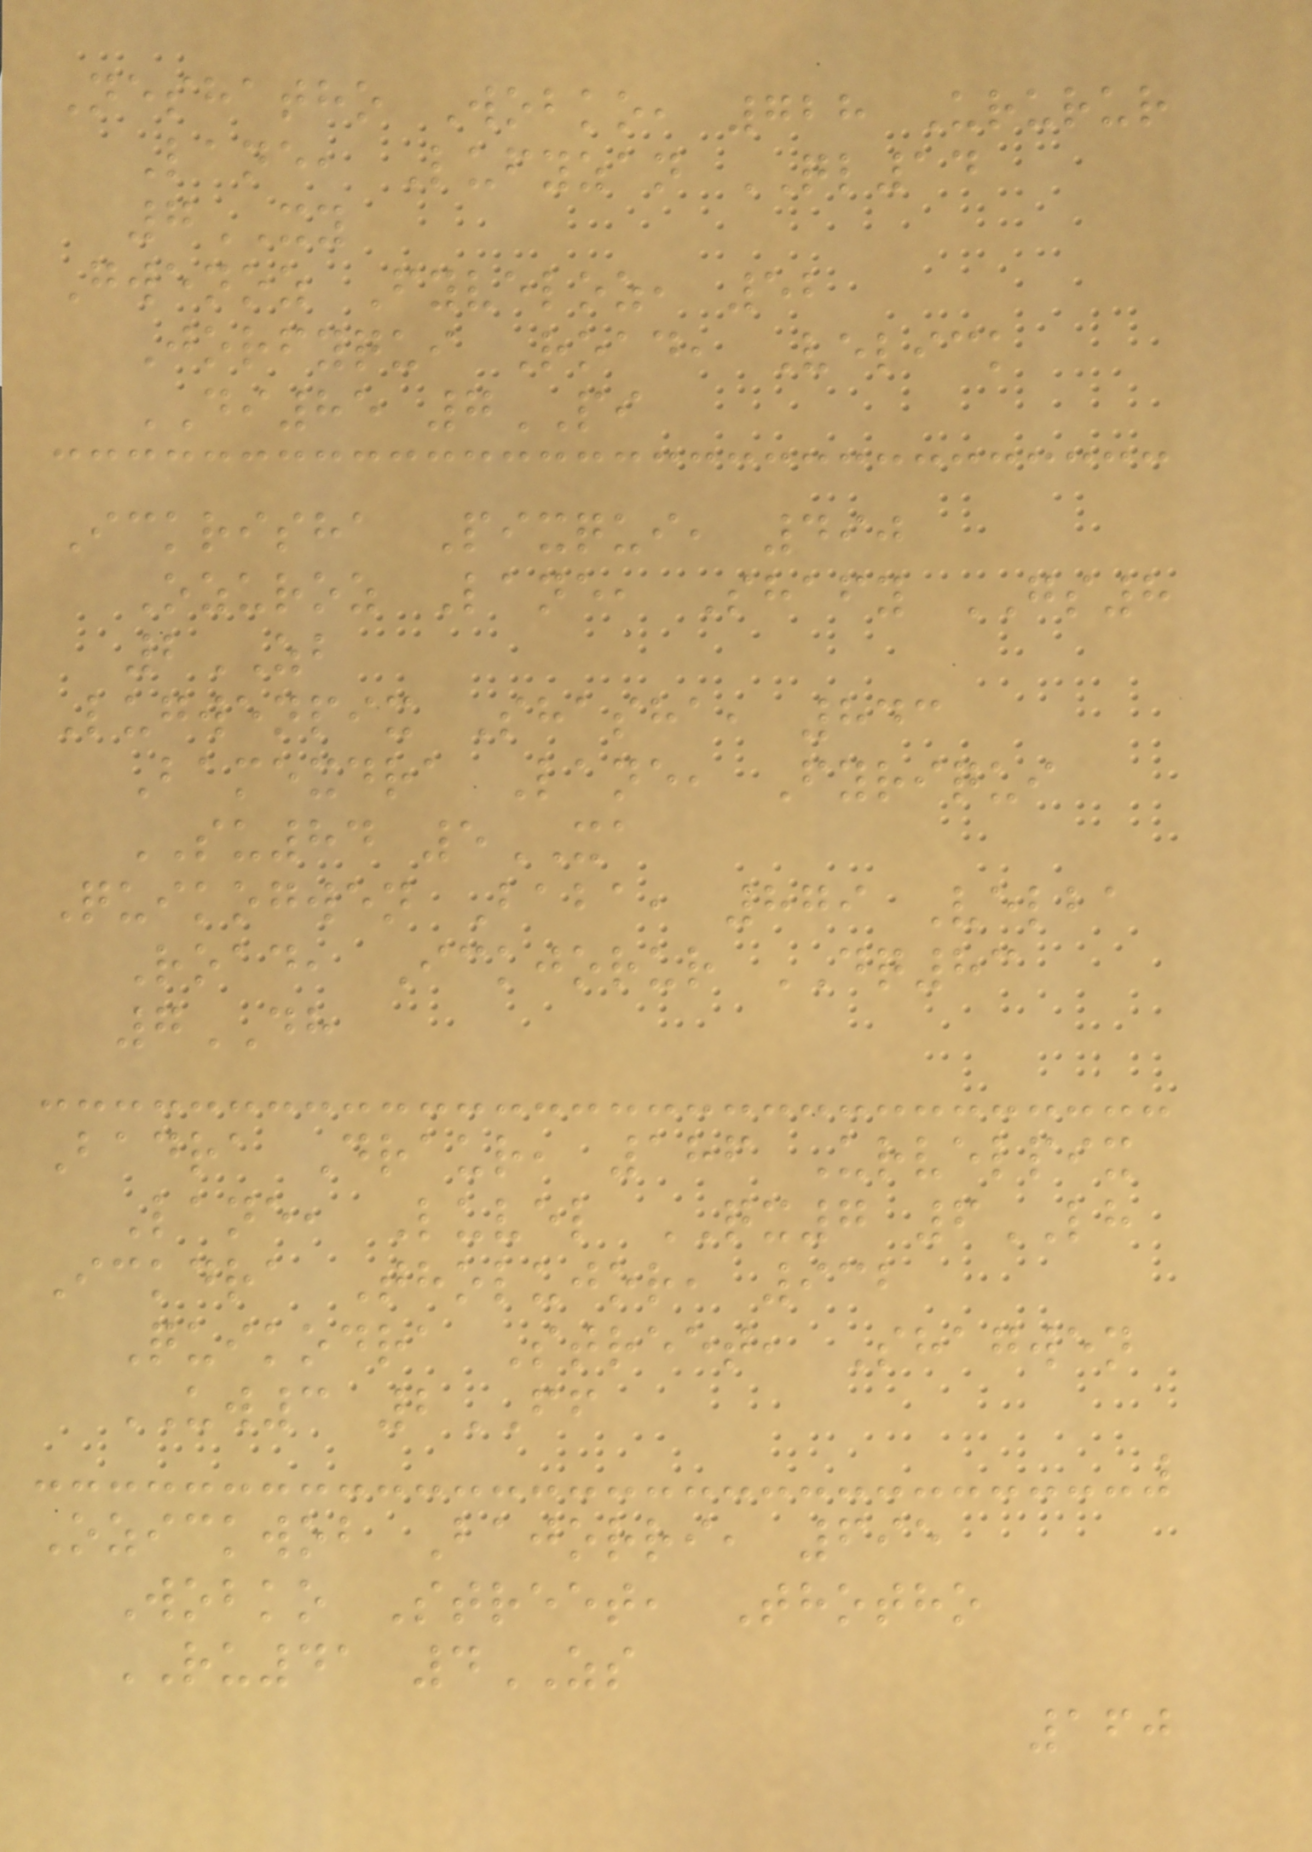Neshatho Wobko, 728 Ururur
Lane, Lufyzan QL14
7XY
Gwenoz Fyveloz, 52
Jorfyqui Road, Velick
DI85 7PI
Ickrisha Pixqui, 490
Ozuroz Lane, Shafy GS8
2ZB
Lugwenpix Shasha, 843
Bamexdra Lane, Fyriqui
SU84 5XA
Quikogwen Baba, 879 Velba
Road, Ickjorur DQ83
7DH
Badra Draur, 186 Urvelpix
Lane, Luvel QX7 6LH
Ickdra Tholujor, 932
Quikodra Street, Shagwen
UW3 2FF
Ozickwob Bajorri, 695
Wobko Street, Thotho
RU41 4ZS
160
